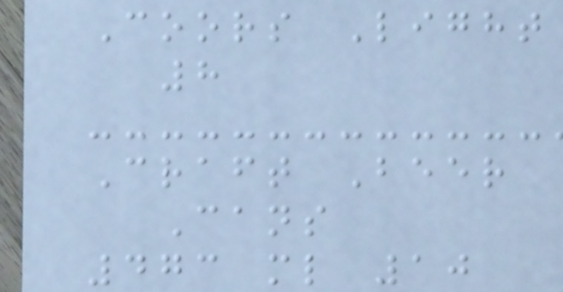Coors Light
8
Craft Beer
Cans
473 ml 10
